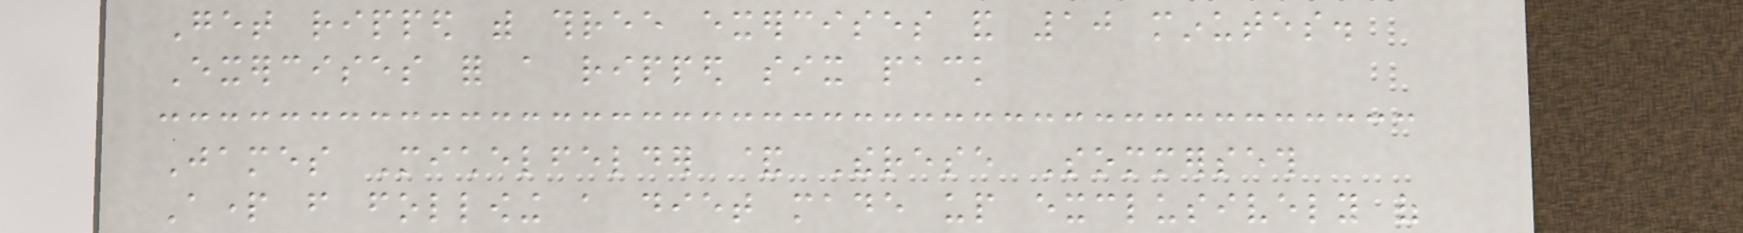Get ripped with three exercises and 10 minutes.
Exercises for a ripped six pack
James Michelfelder & Therese Sommerseth
Apart from following a diet made up exclusively of
